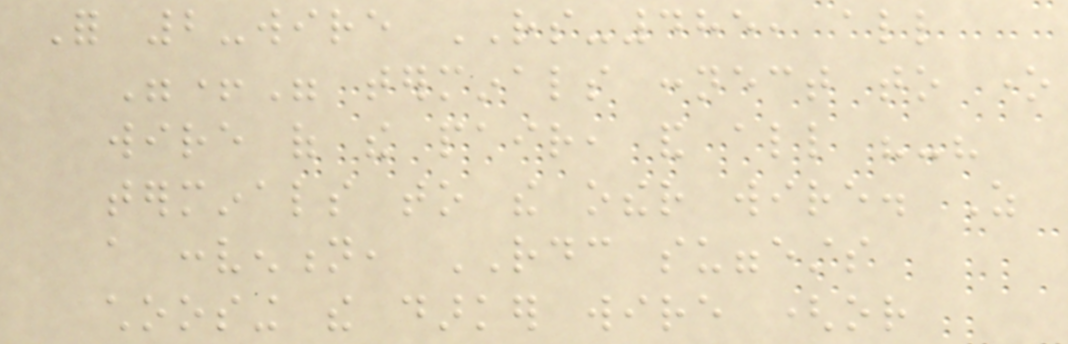For 2-wire RS-485, all
"+" terminals connect to one
wire of the pair, and all "-"
terminals to the other wire. As
a convention, RDC suggests
choosing the darker wire (or
